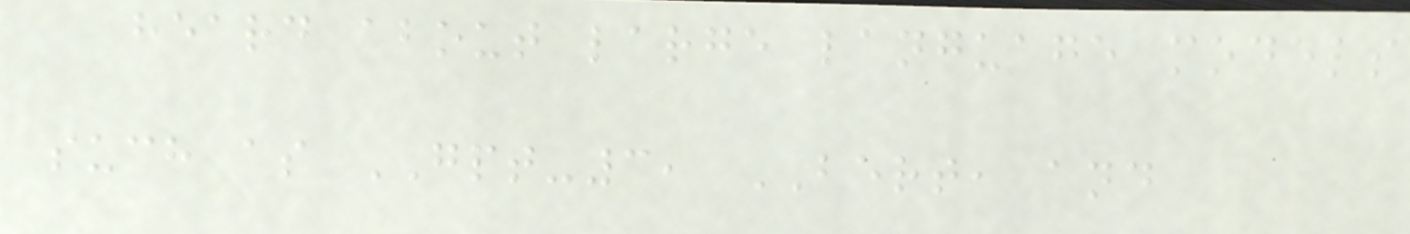heard about large language models
such as GPT-3, BERT, and
